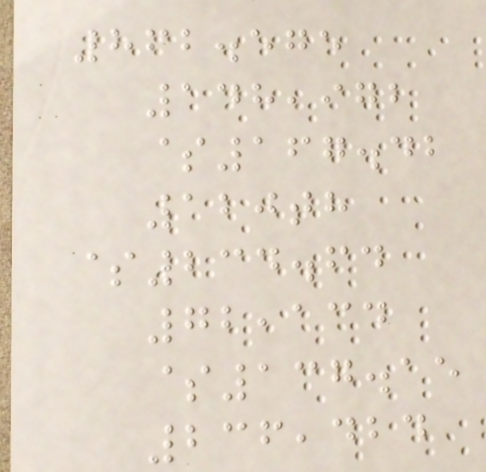862.575
148,972
$167.42
120th
$234.64
72,134
$137.15
236,424
